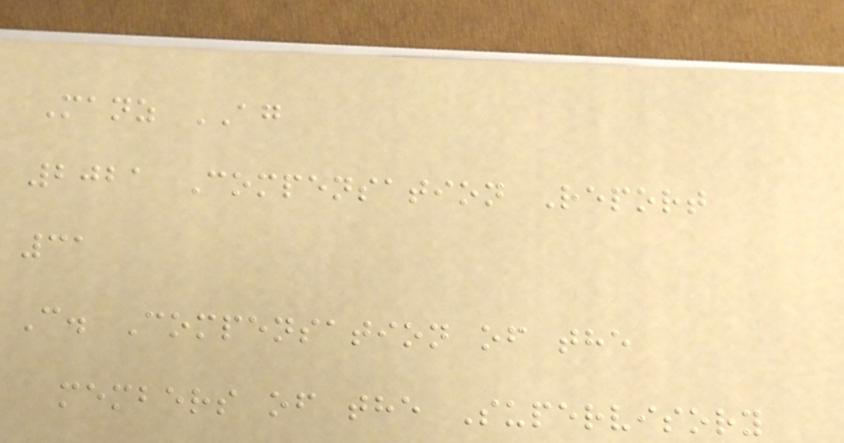Manz AG
2021 Compensation Report
31
C. Compensation of the
members of the Supervisory
